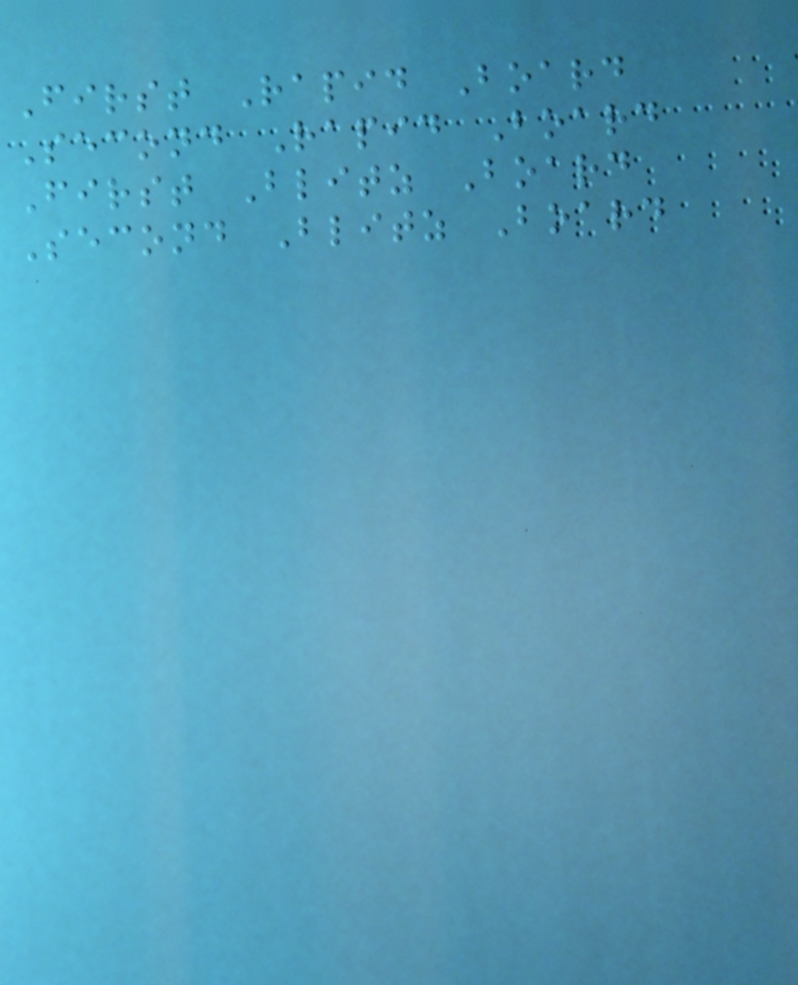First Rapid Board
Second Rapid Board
First Blitz Board
Second Blitz Board
